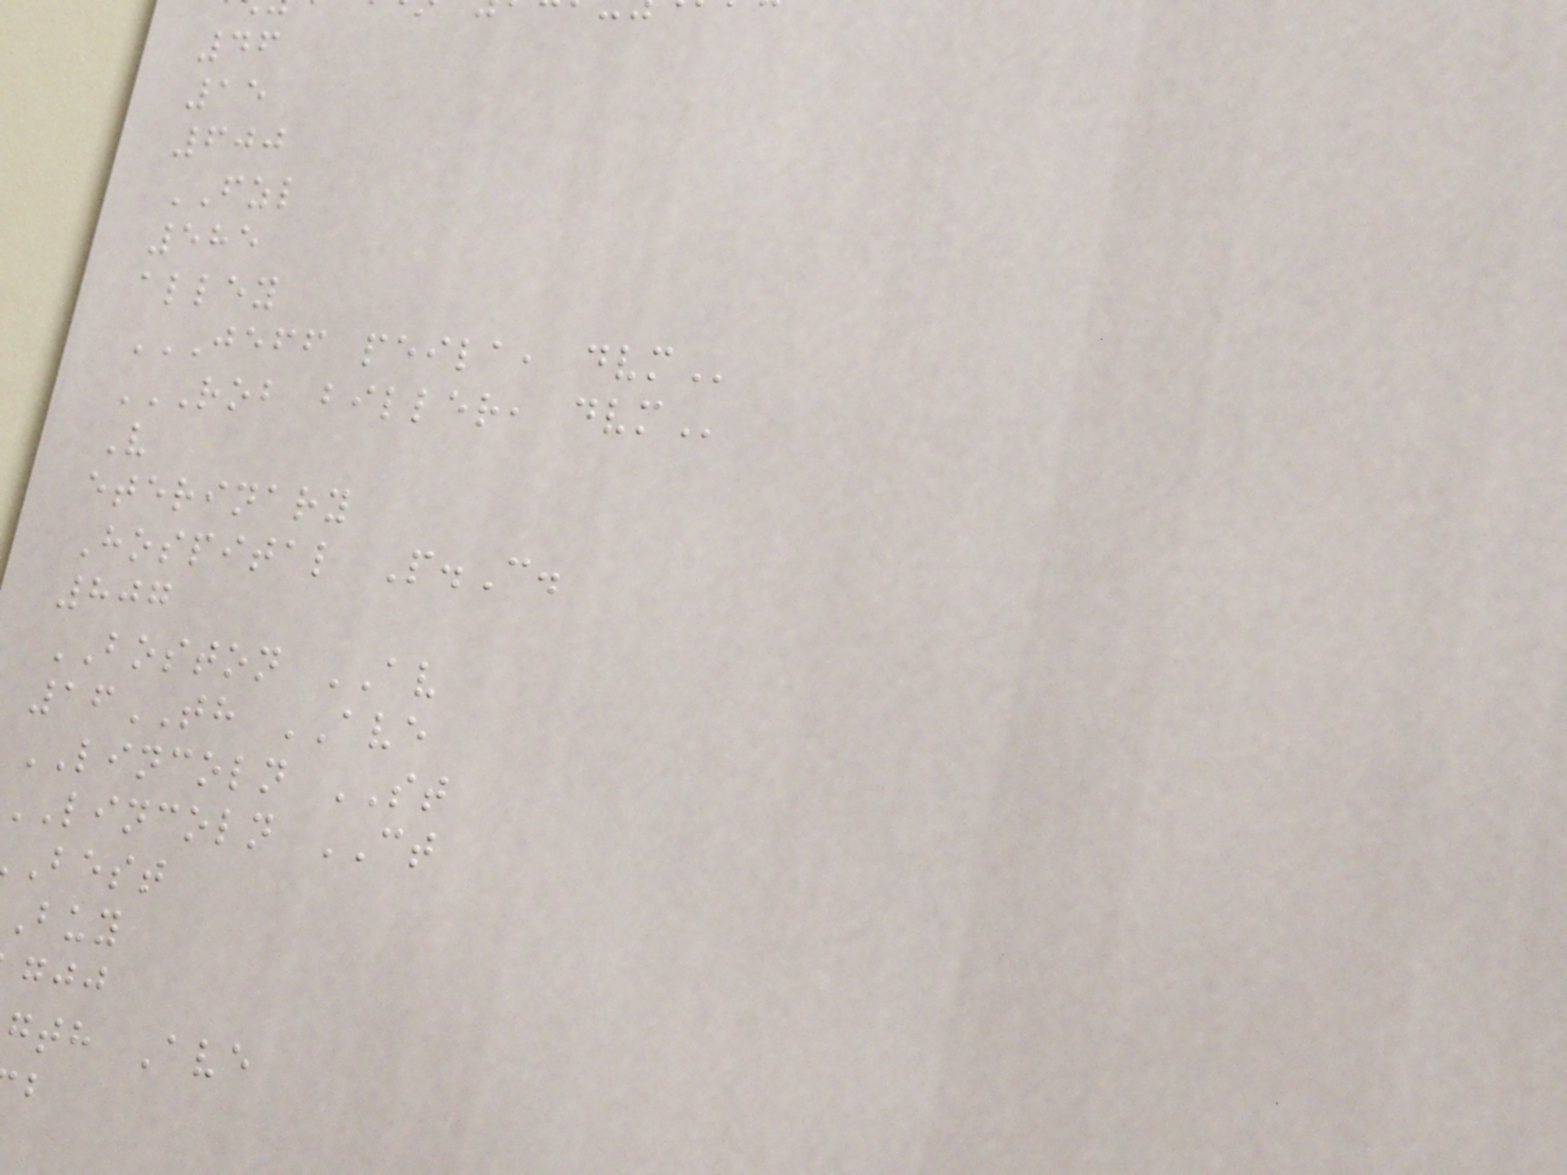46
15
600
FZL
585
alley
JEFF PEILA, DVM
ROB BILLER, DVM
V
eterinary
Hospital P.C.
807
BOSTON AV
16TH AVE
LINCOLN ST
LINCOLN CT
best
gth Ave
